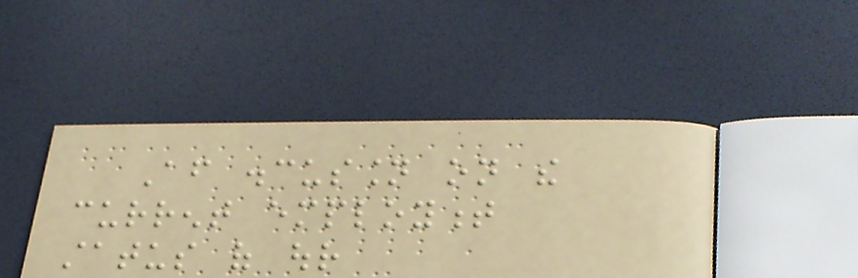After discussion on the
current employment
status of our
